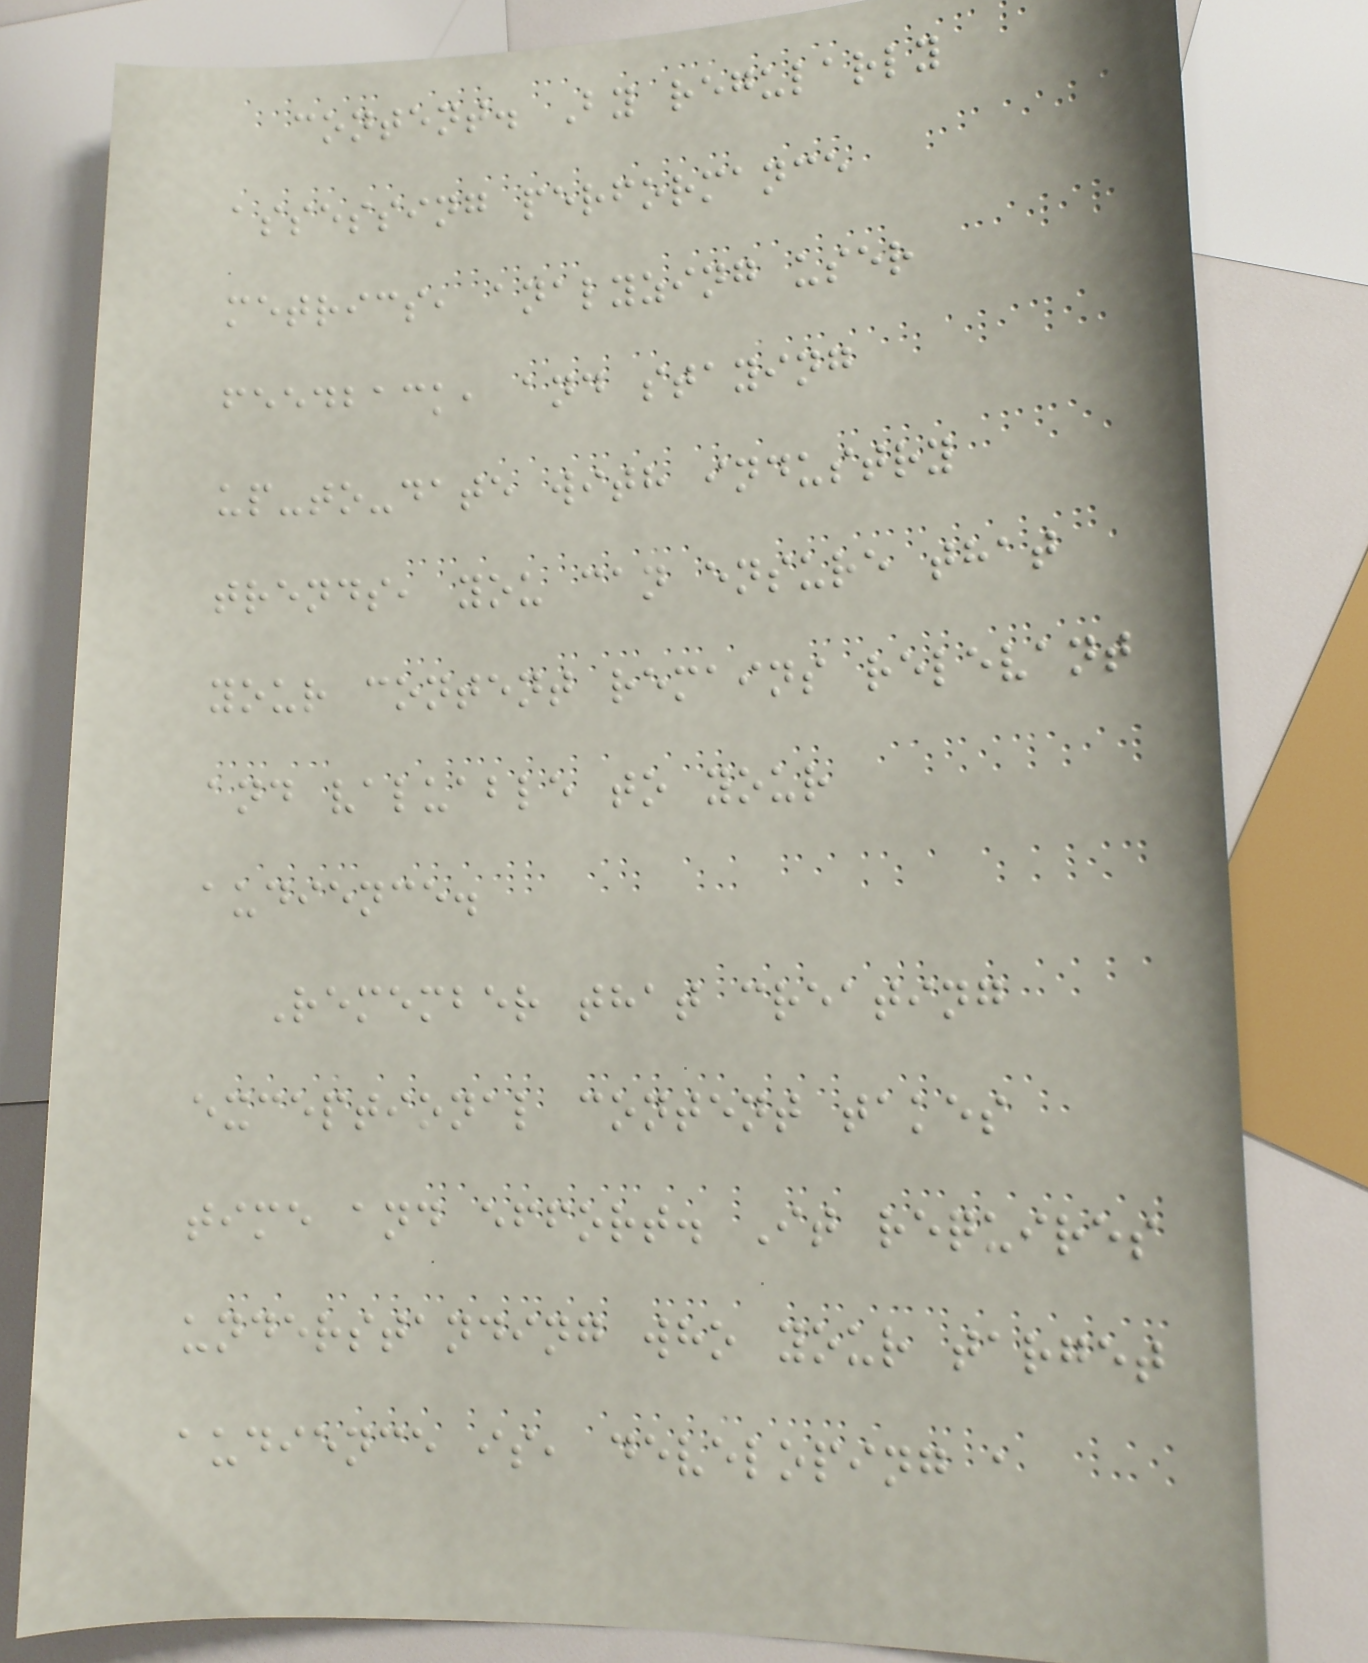content. By regularly
assessing performance
metrics, analyzing user
feedback, and staying
up-to-date with industry
trends, you can ensure that
your content remains relevant
and valuable to your
audience.
Remember that creating
exceptional content takes
time and effort. It requires
understanding who your target
audience is, developing a
